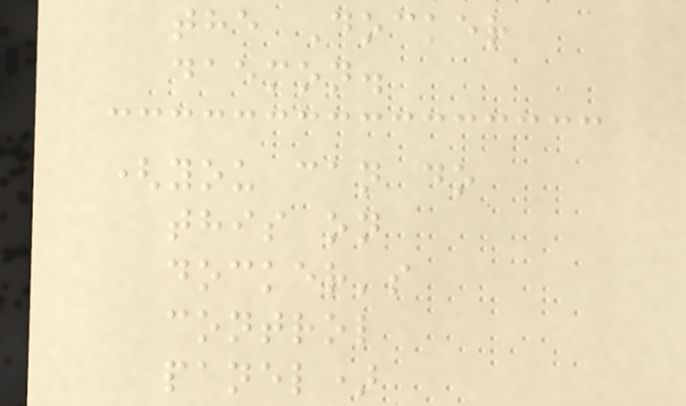the Docker
daemon.
(you can do
this on
docker's
control
panel)
